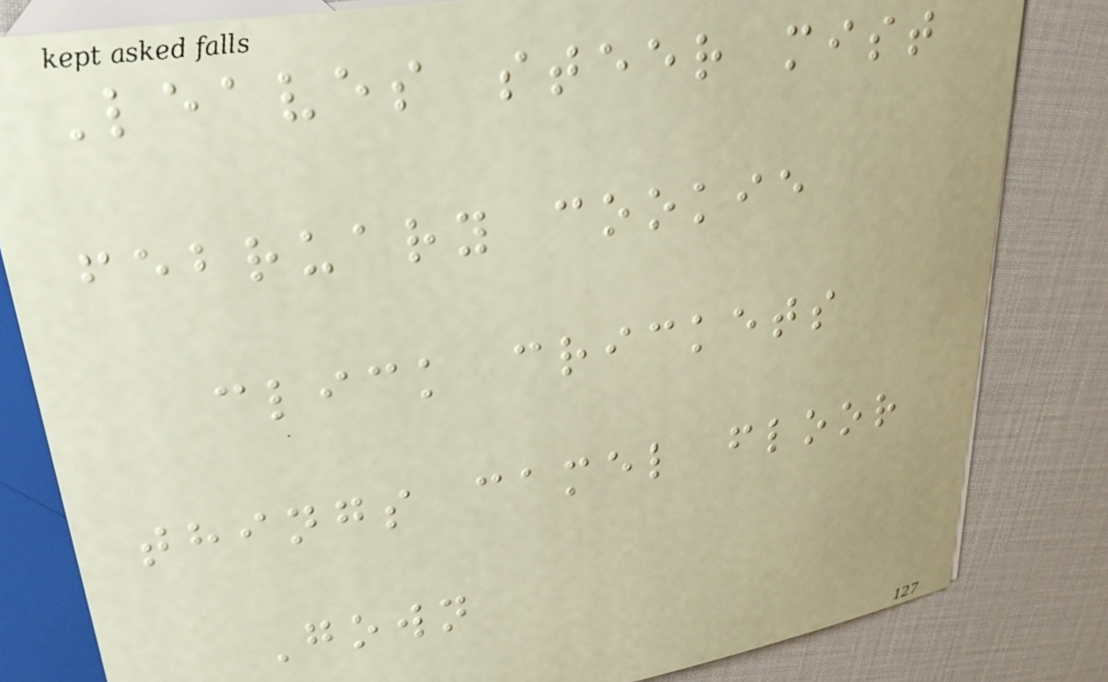Leaves steer mist
february cookie
click crickets
things camel floor
Gown
